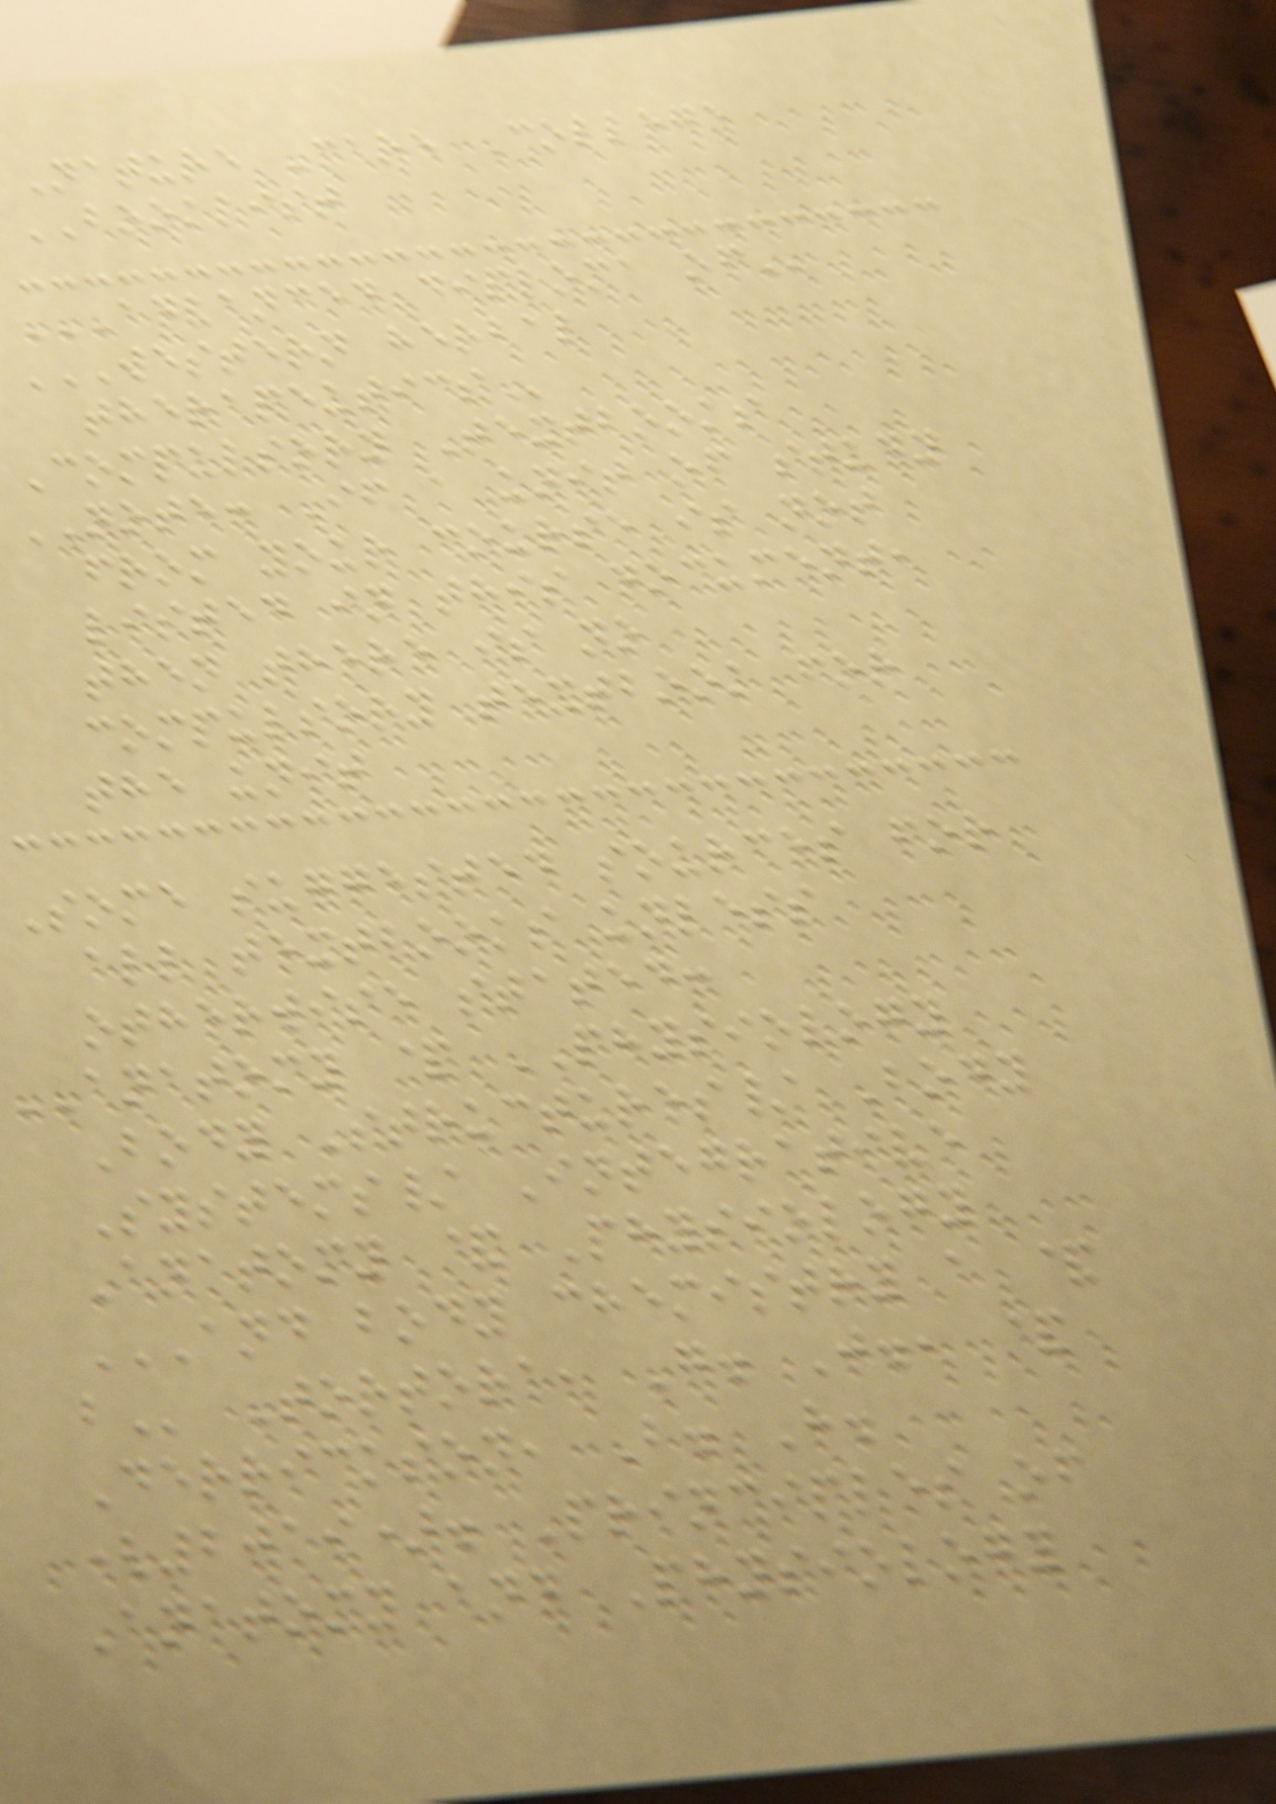Nature Care College
BOOKLIST
ADVANCED DIPLOMA OF
WESTERN HERBAL
THERAPEUTICS
Compulsory Textbooks
NOTE: If a unit of study
from your course is not
listed in this document,
then there is no
compulsory textbook for
the unit
Some suggested sources for
all textbooks unless
otherwise stated:
ANATOMY & PHYSIOLOGY
Body Structures/ Body
Systems/ Integrative
Anatomy & Physiology
AND BODY CHEMISTRY A &
B Tortora, G. J., &
Derrickson, B. H.
(2019). Principles of
Anatomy and Physiology
